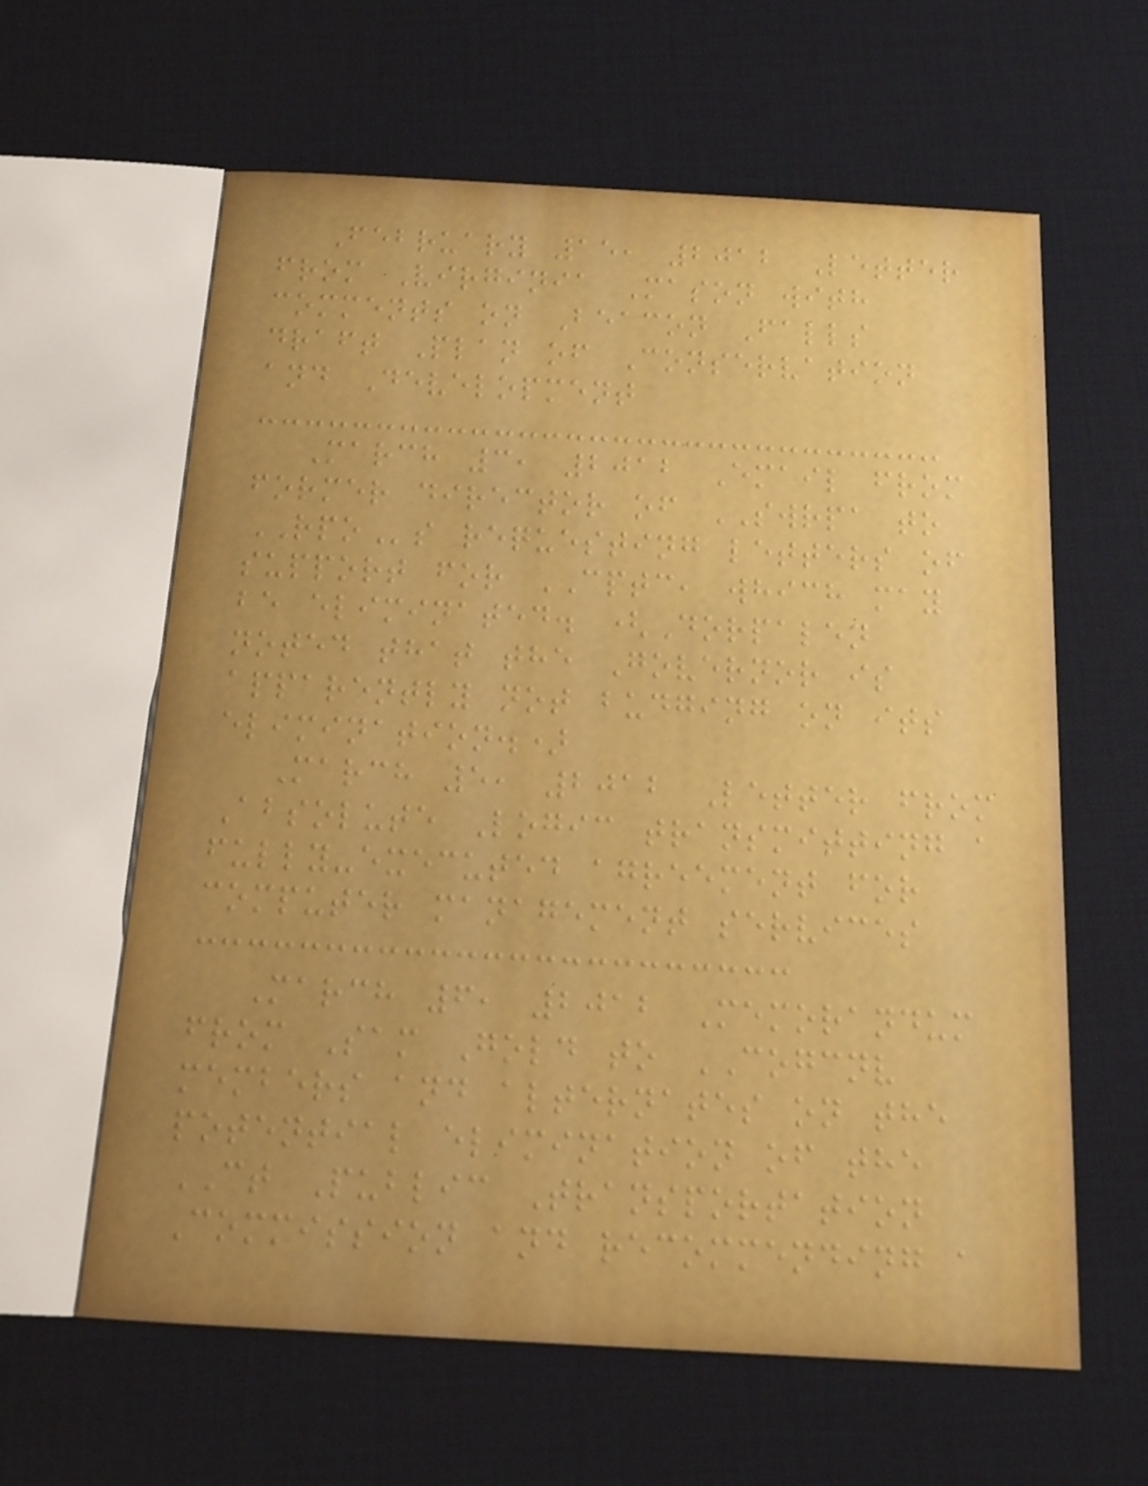February 15, 2012 Letter
from Virginia Mason with
comments on Beacon Falls
draft Plan of Conservation
and Development
March 3, 2012 Email from
former director of SWRPA to
RPOs requesting letters of
support for CPTC, which may
be eliminated. (Dorpalen
noted that the Governor is
apparently not budging on its
elimination.)
March 5, 2012 Letter from
Absolute Logic transmitting a
fully-executed agreement for
computer management services
March 6, 2012 Memorandum
from Sam Gold to COGCNV
members and alternates on the
potential elimination of the
CT Public Transportation
Commission and recommending a
